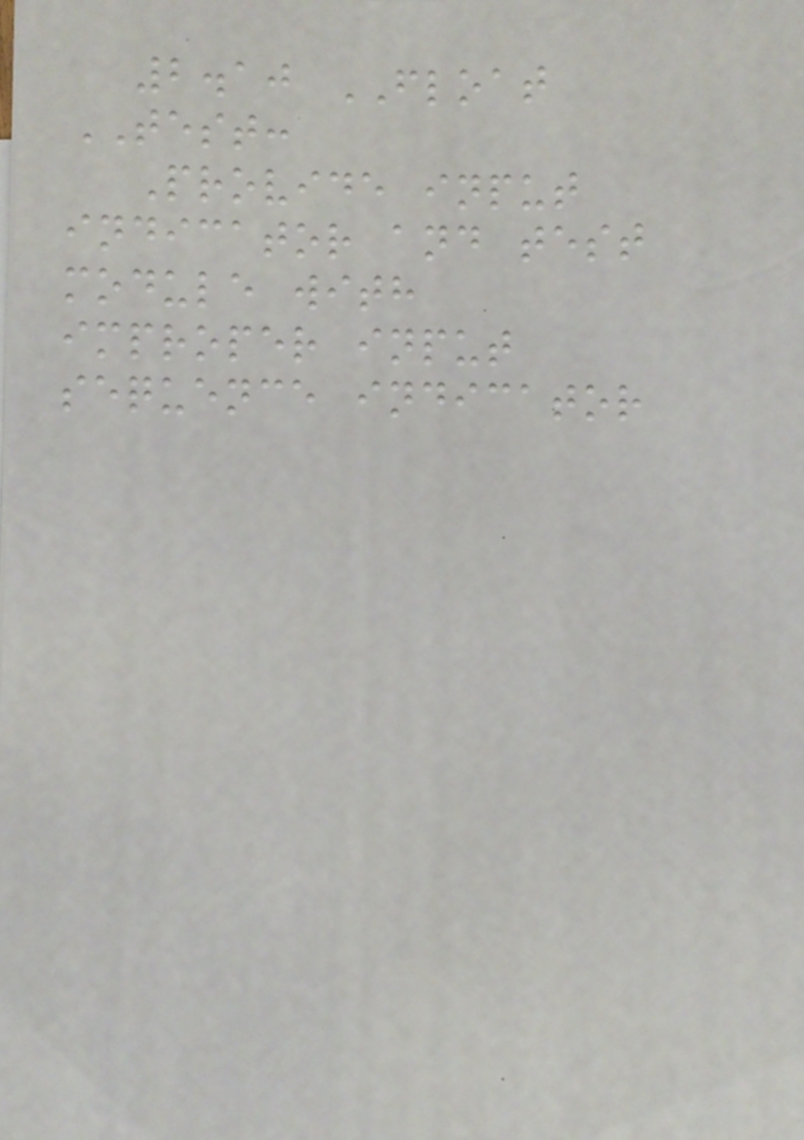2.10 FLOAT
TEST:
Provide input
indicator and test
module with
improper input
sequence indicator
